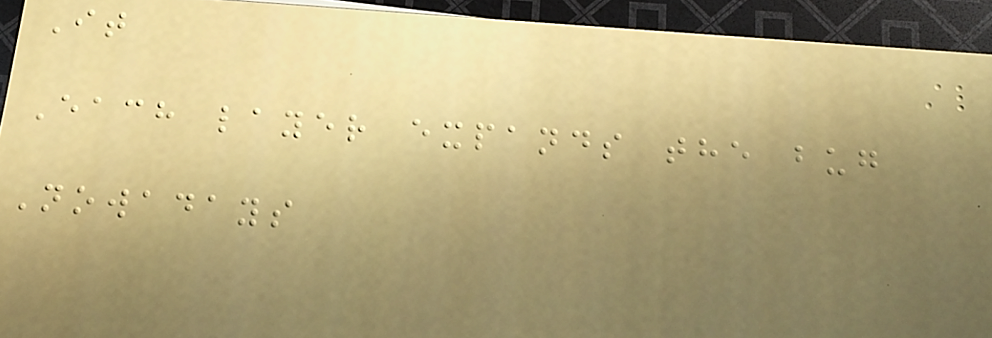It
Each layer expands the bug
Nowadays
